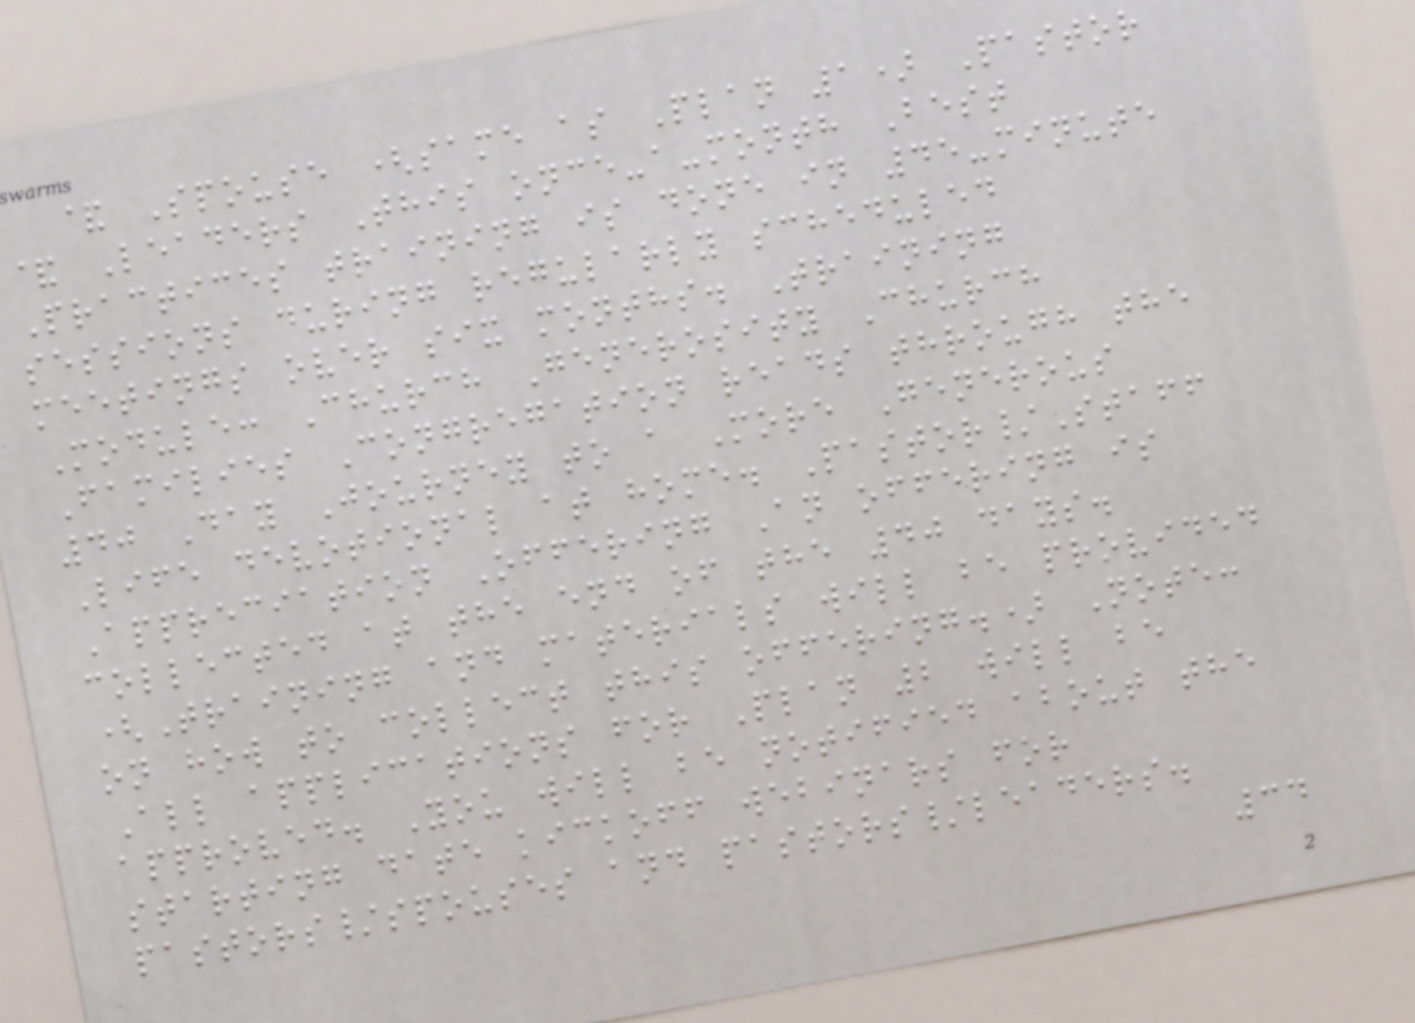& Spouse (same as Plan 1) Pastor
& Leaders This once-a-month Best
Practices training is done in 45-minute
sessions during regularly scheduled
meetings over six months. Training
Module: Church Generosity Church
Families Congregation reads through the
40 Day Journey to a More Generous
Life devotional at home. Pastor/Staff
Appreciation Offering An offering is
collected at the end of the 40 days.
(Training and materials will be provided
on how to collect this offering.) Note:
All applications for Plan 2 will be
approved. You will be notified about the
starting date kickoff webinars for
pastors/spouses and pastors/leaders.
34
